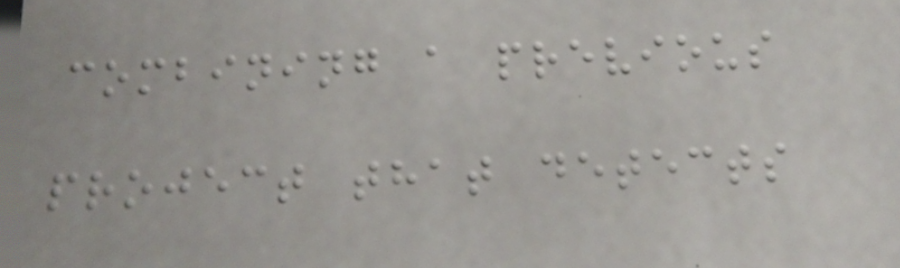combining a previous
project that detects
